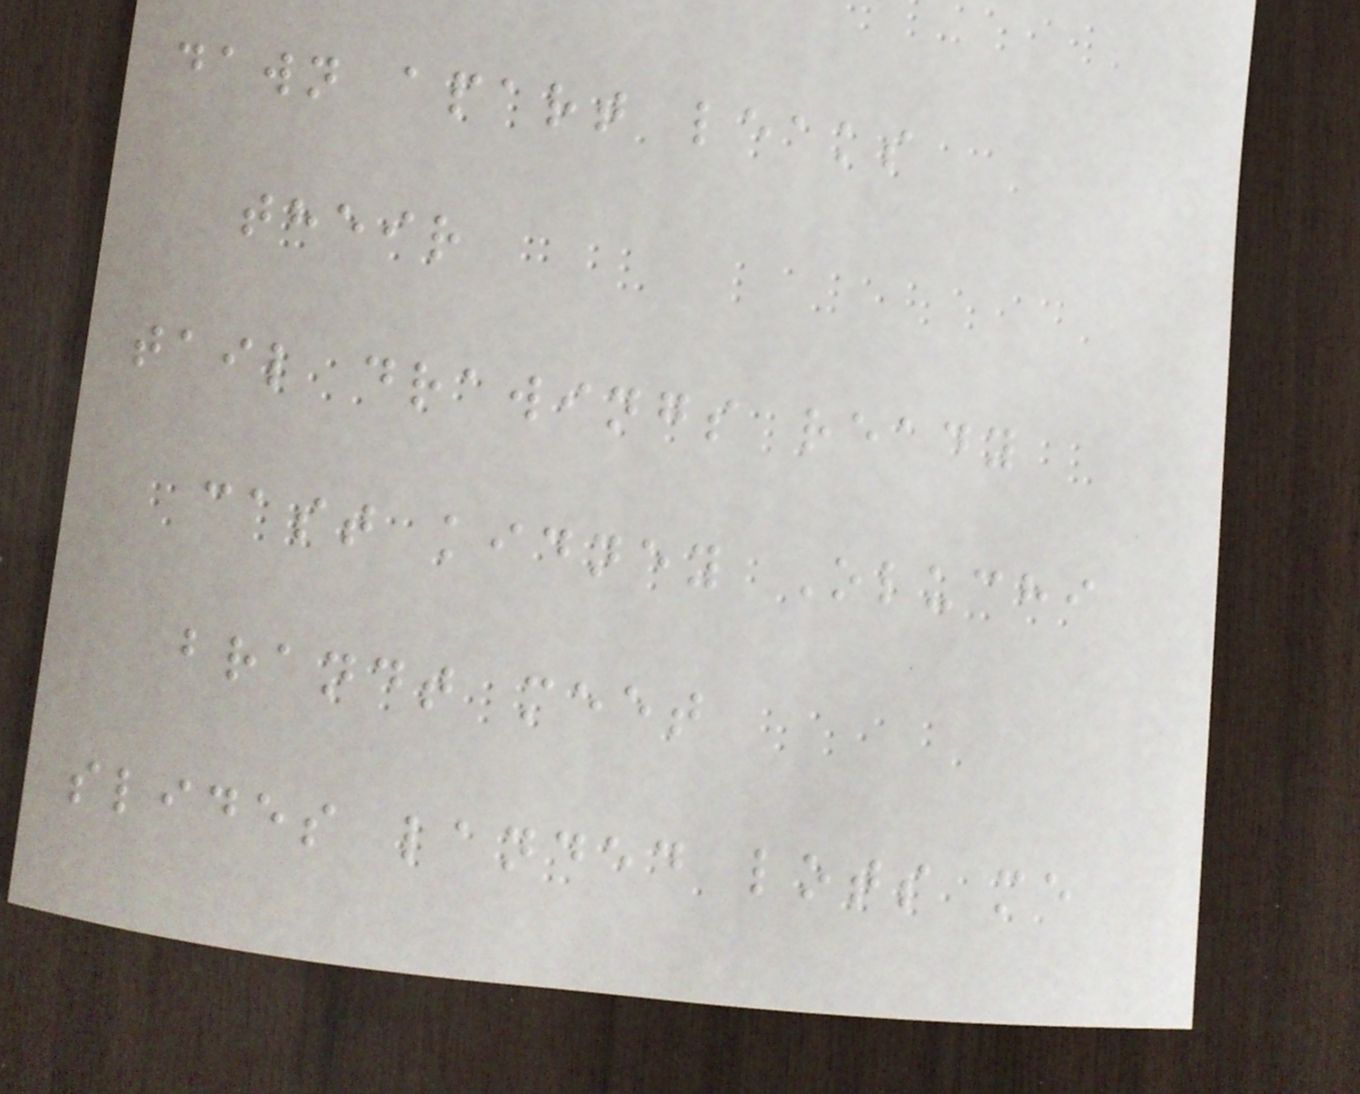dawn apart leaks
their
tail drawings ready
cast kidney Oluchi
brandt meet
slides landed lots me
